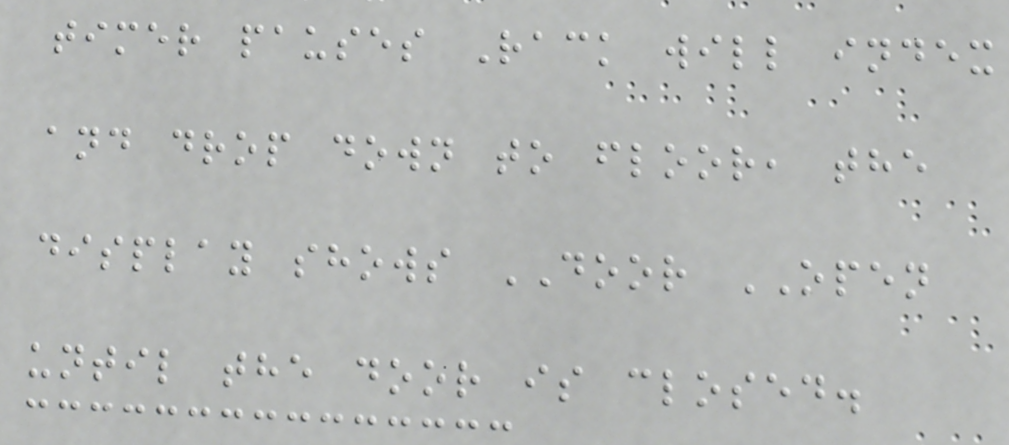timer pauses Rack will index
and drop down to floor, the
display shows DOOR OPEN
until the door is closed.
